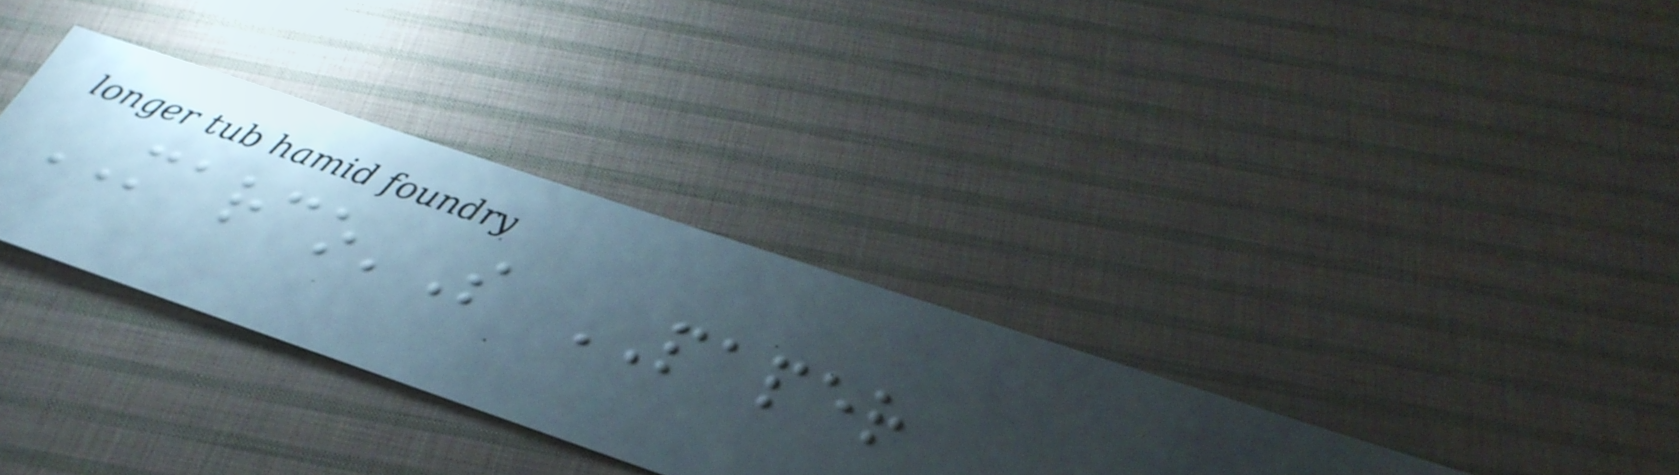MARCO'S PAPER
